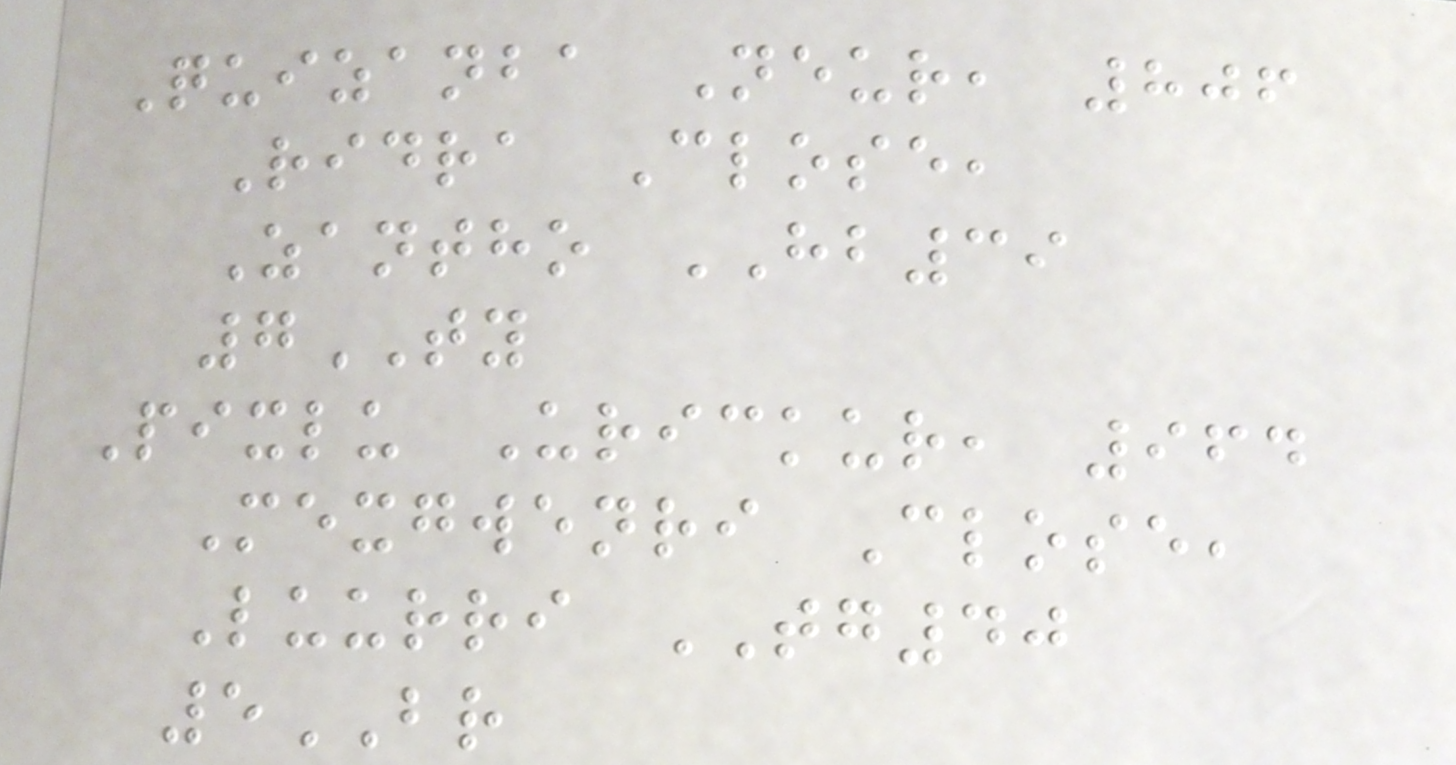Quizanba Neur, 806
Ridra Close,
Zantho HB39
7TY
Pixlu Urickur, 964
Mexgwenri Close,
Luurri TG40
5BR
